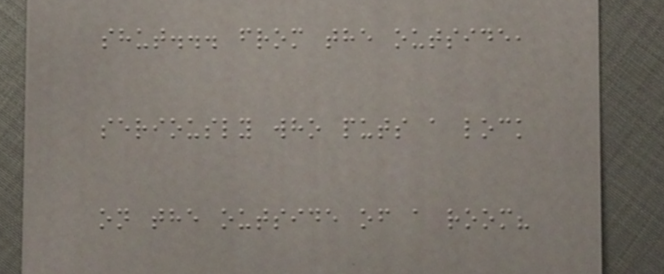shut... from the outside,
seriously who puts a lock
on the outside of a room?
